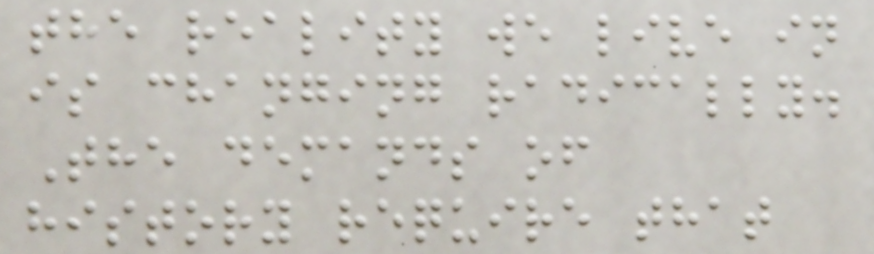the reality we live in
is changing radically.
The demands of
history require that
